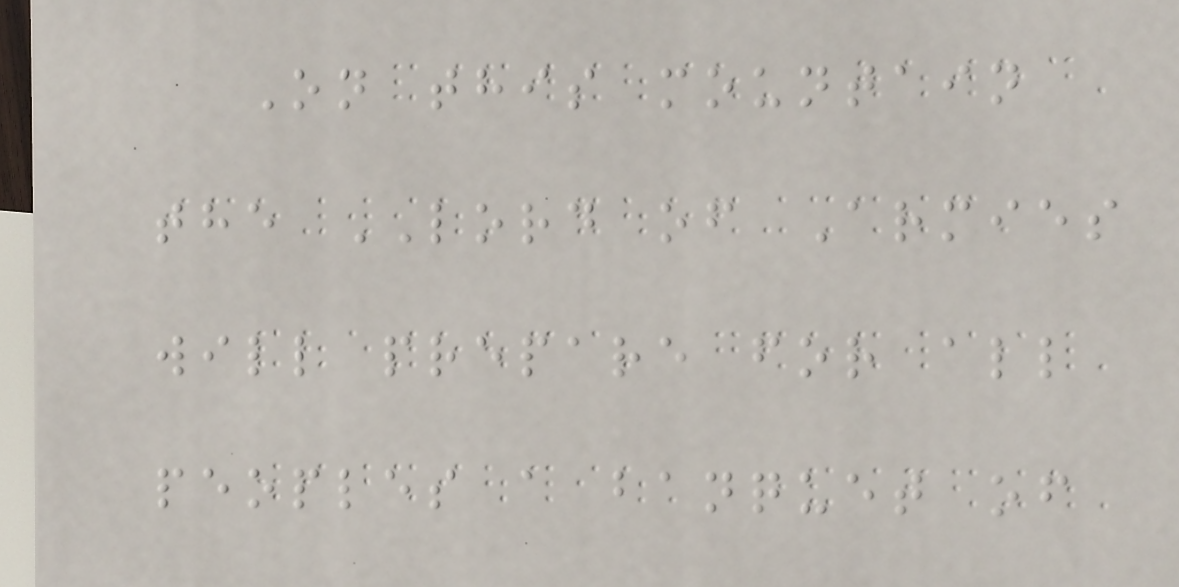On this mountain
the LORD of Armies
will prepare for all
peoples a banquet of
